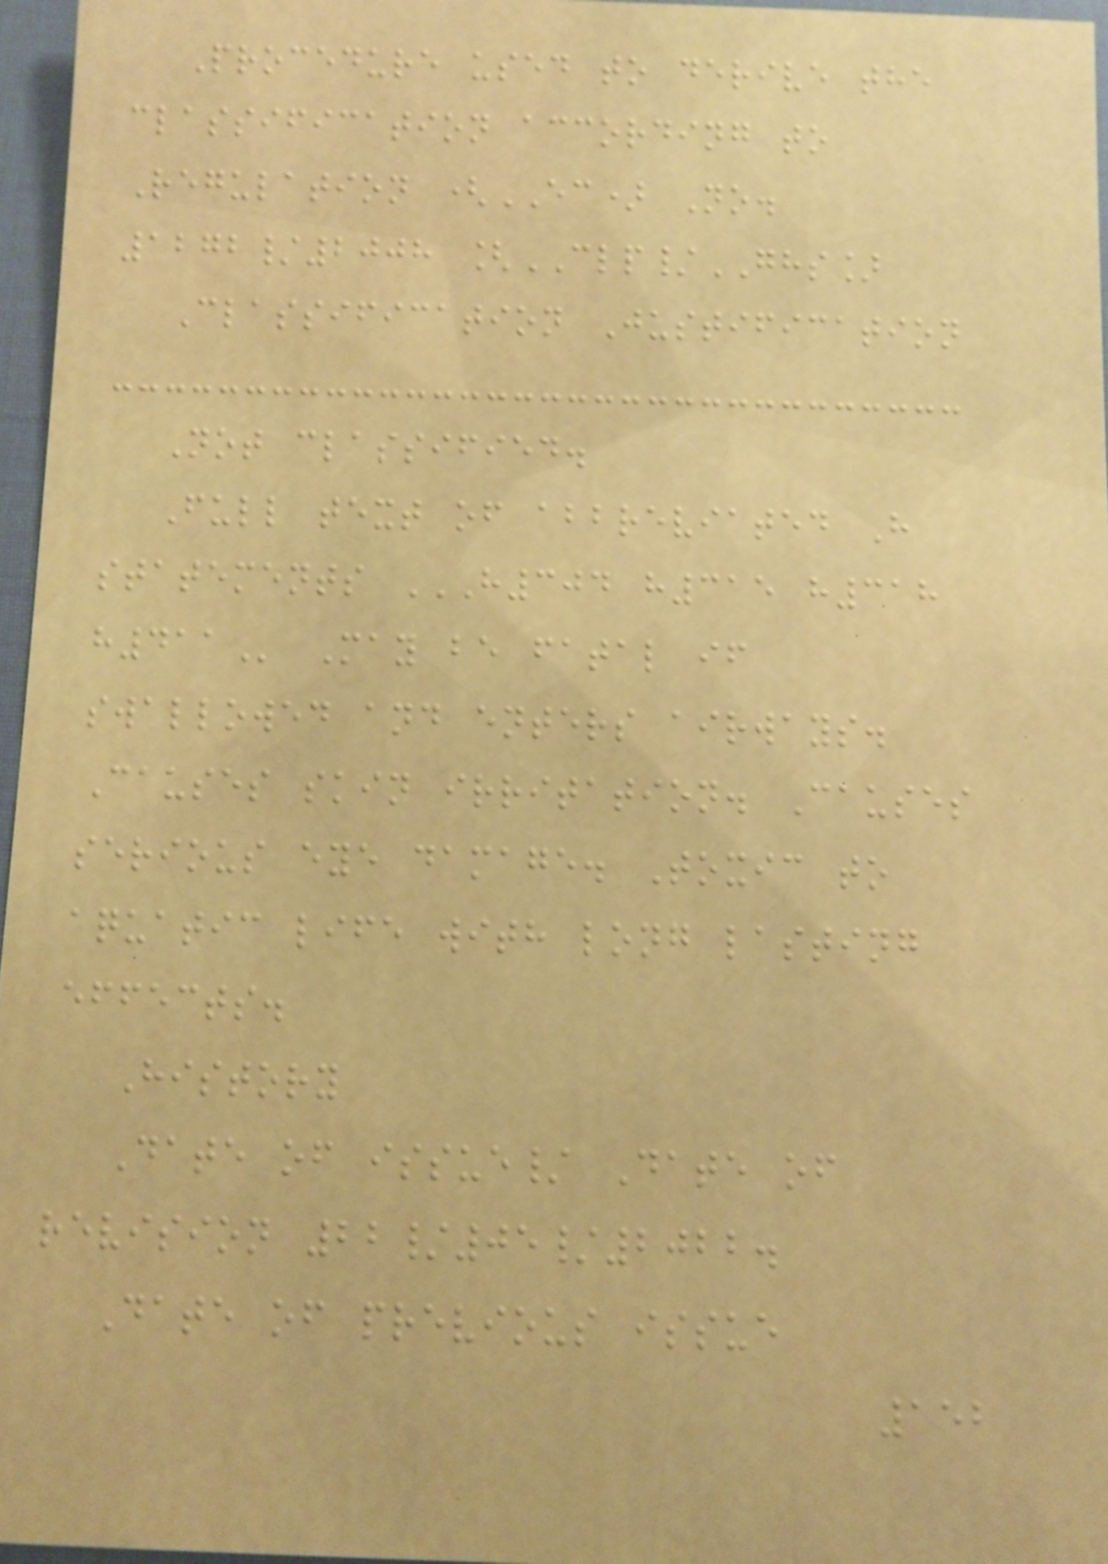Procedure used to derive the
classification according to
Regulation (EC) No.
1272/2008 [CLP/GHS]
Classification Justification
Not classified.
Full text of abbreviated H
statements H304 H315 H318
H411 May be fatal if
swallowed and enters airways.
Causes skin irritation. Causes
serious eye damage. Toxic to
aquatic life with long lasting
effects.
History
Date of issue/ Date of
revision 22/05/2022.
Date of previous issue
152
